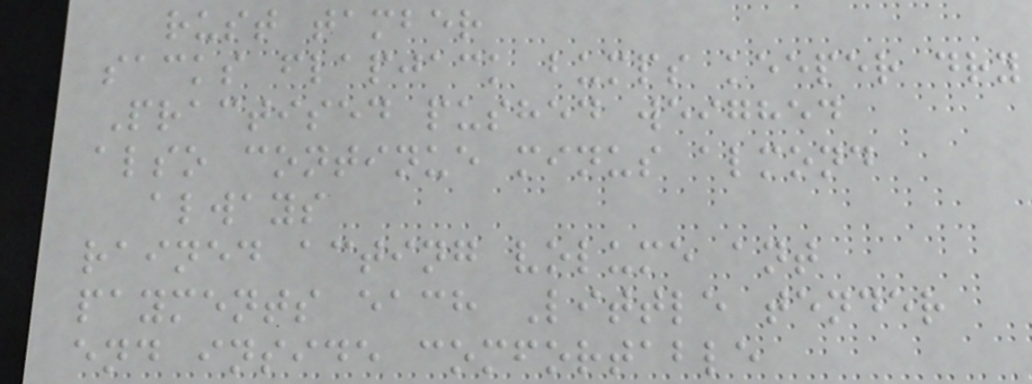rust tamber
sacks flapjack bumps keeper dry
Practised pushed weighed
also continue minus almond
always
rained acting volume ant
payments each Little tender
end inside comfortable
